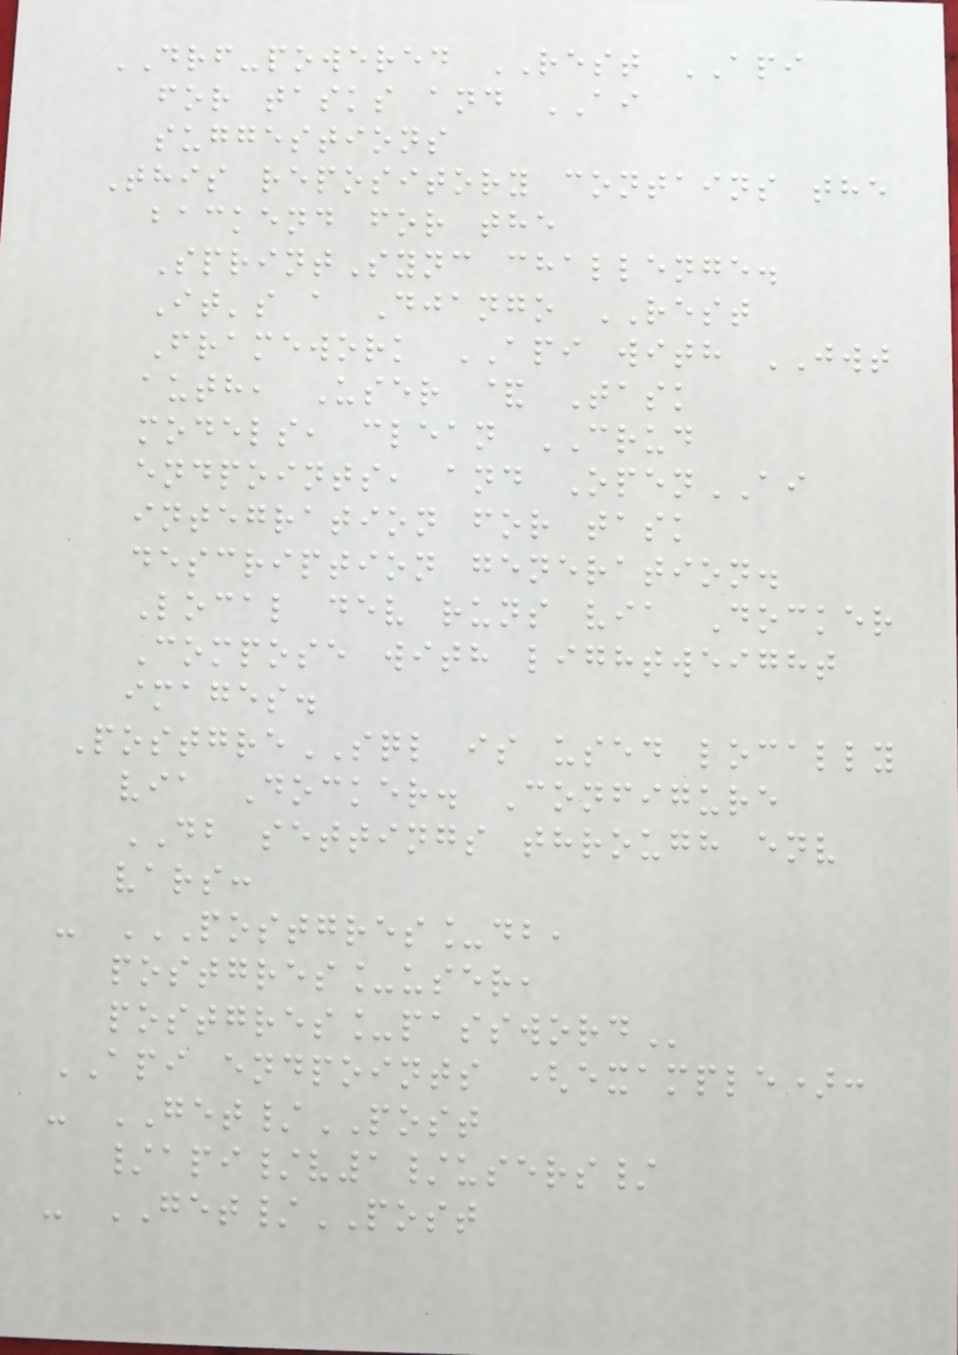DRF-powered REST API
for tasks and AI
suggestions
This repository contains the
backend for the
SprintSync challenge.
It's a Django REST
Framework API with JWT
auth, User & Task
models, clean CRUD
endpoints, and OpenAI
integration for task
description generation.
Local dev runs via Docker
Compose with lightweight
images.
PostgreSQL is used locally
via Docker. Configure
DB settings through env
vars:
- POSTGRES_DB,
POSTGRES_USER,
POSTGRES_PASSWORD
API endpoints (example):
- GET/POST
/api/v1/users/
- GET/POST
